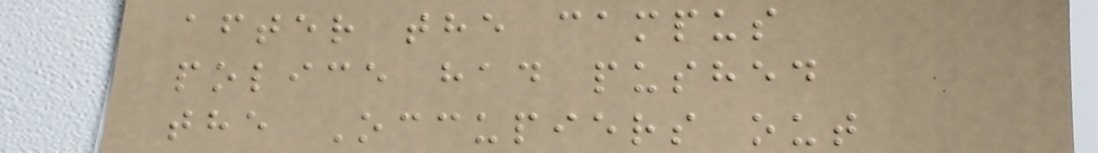after the campus
police had pushed
the Occupiers out
